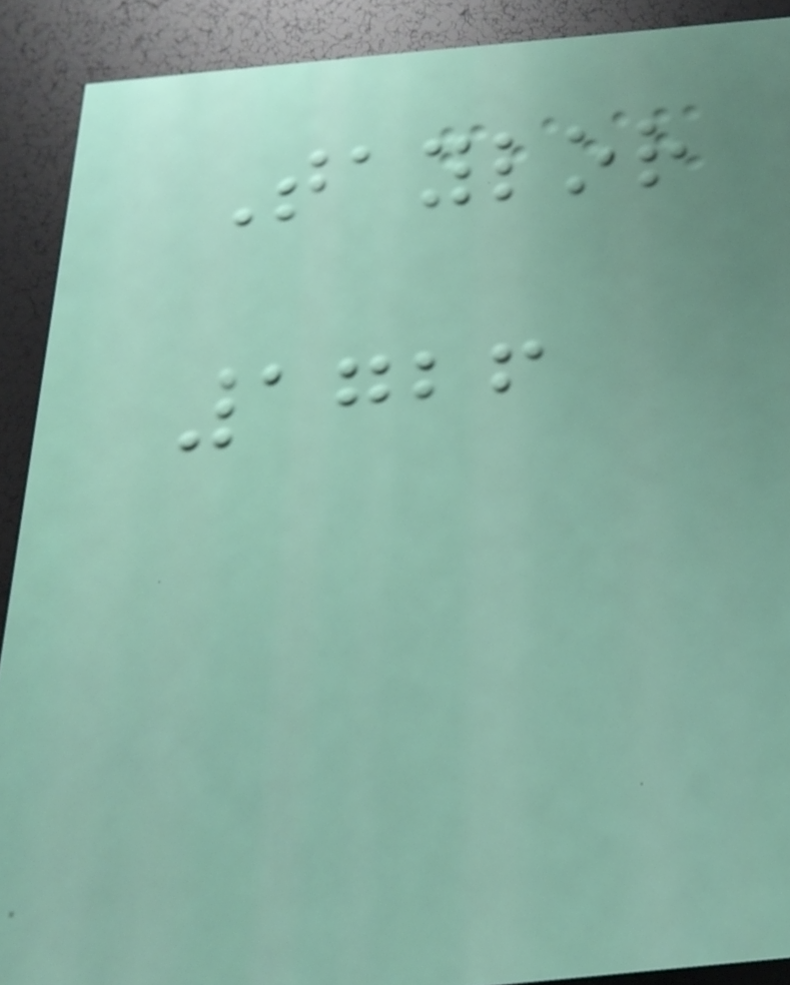Taylor
1726
